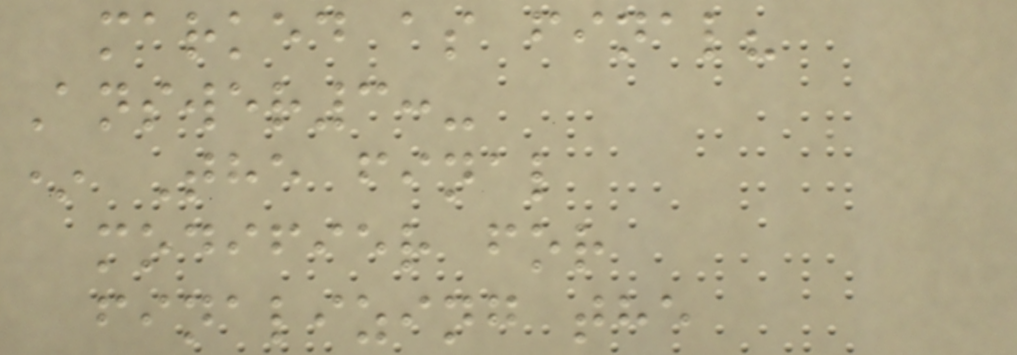marked as final?
Answer3:-
* The final
modifier for
finalizing the
